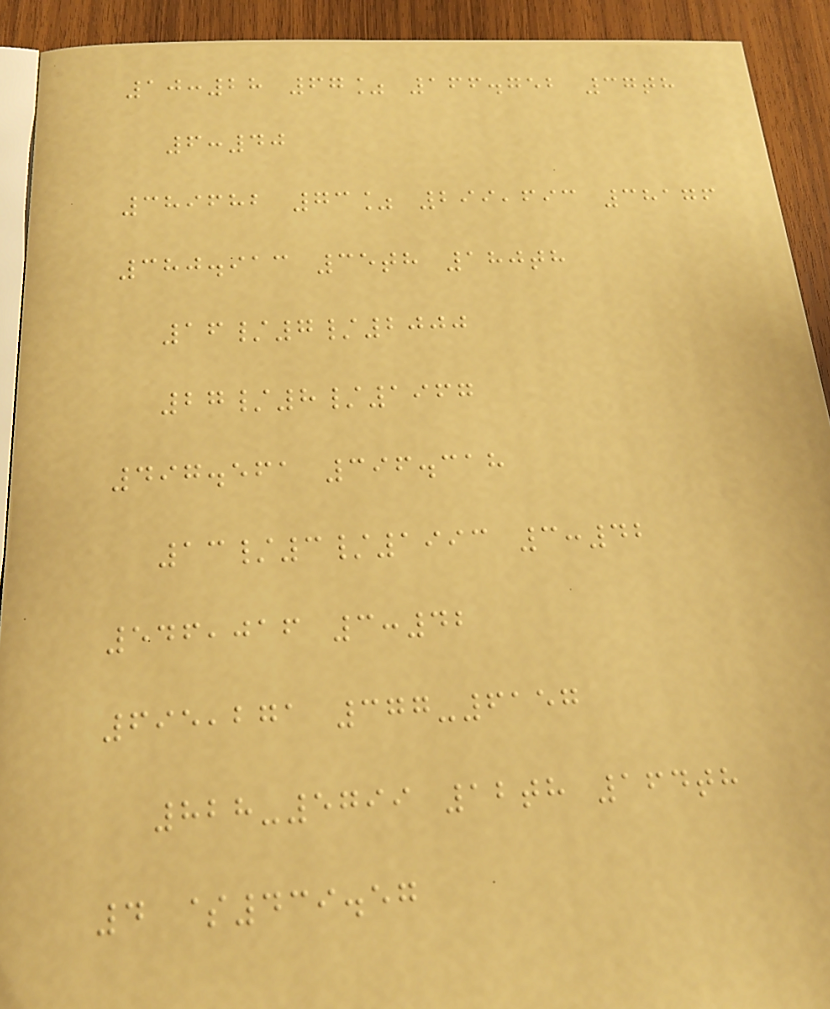10:28 67% 166.752 37th
6:40
389682 73% 299,693 38176
380.913 35th 180th
16/7/2000
27/8/1967
497.561 396.318
13/3/1993 3:42
546,016 3:42
695,271 377-6157
828-5799 12th 164th
4 $439.57
